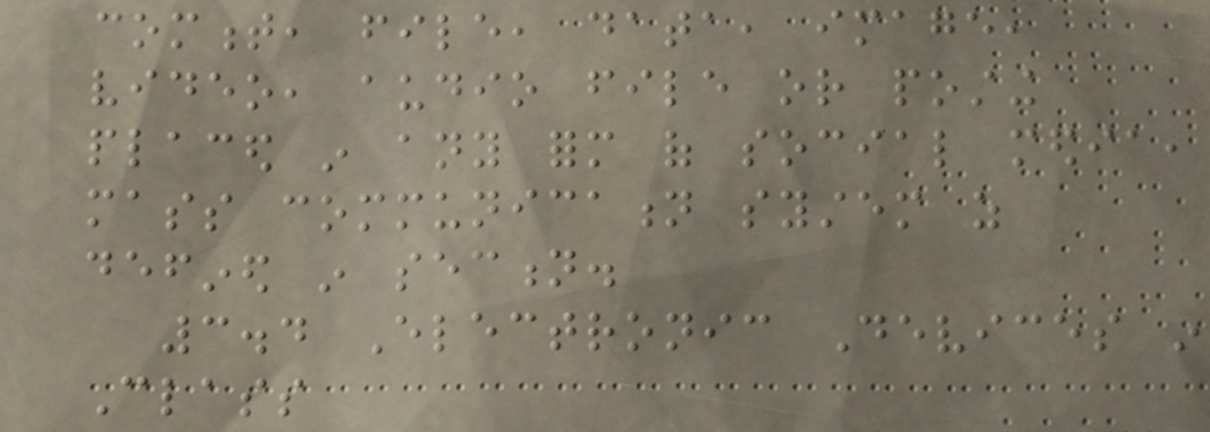comment, file, data, image,
video, audio file or posting
placed in any form of social media,
mass communication system as
defined in section.
3.4 Electronic Devices in
Class
